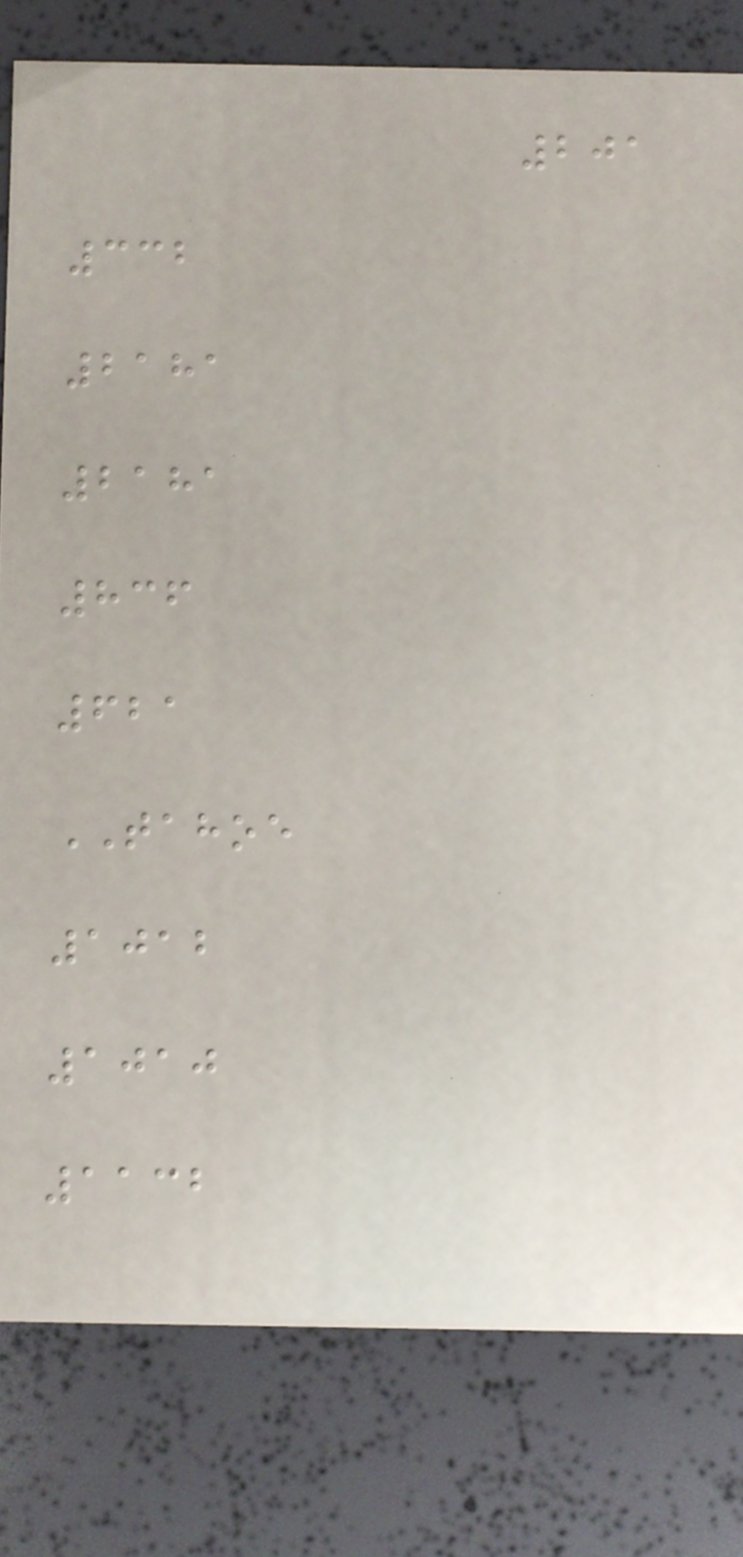201
332
2181
2181
836
621
TAHOE
1012
1010
1132
